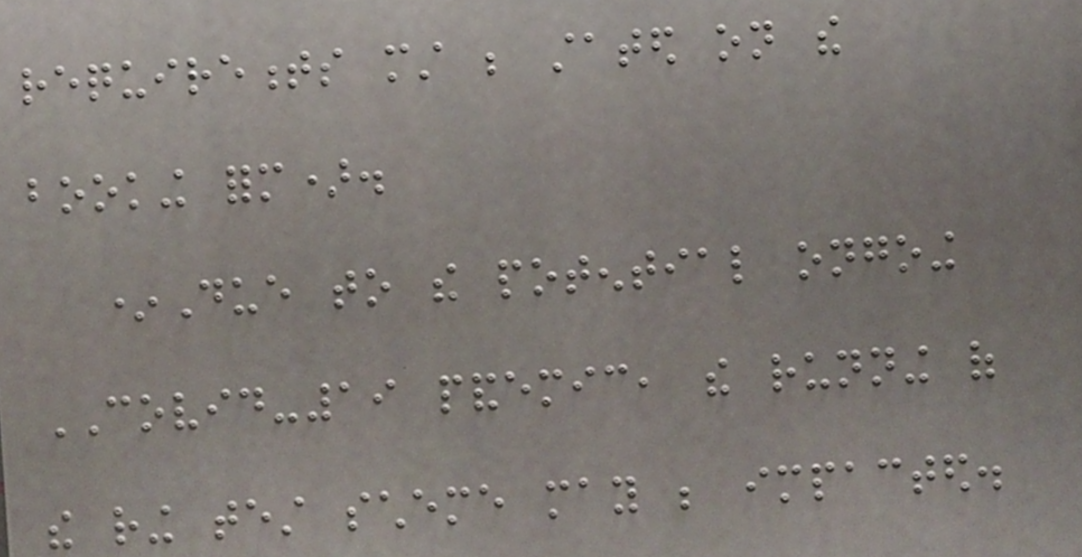requirements must be stated on the
booking form).
*Due to the potential ongoing
COVID-19 pandemic, the running of
the ring test scheme may be impacted.
